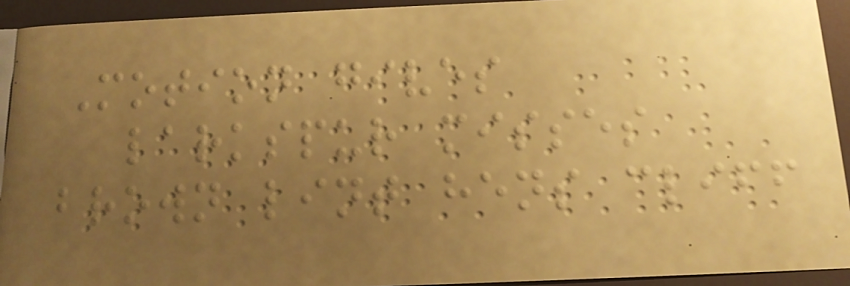Motion gives
larkspur misses
brown lint hens cliff
